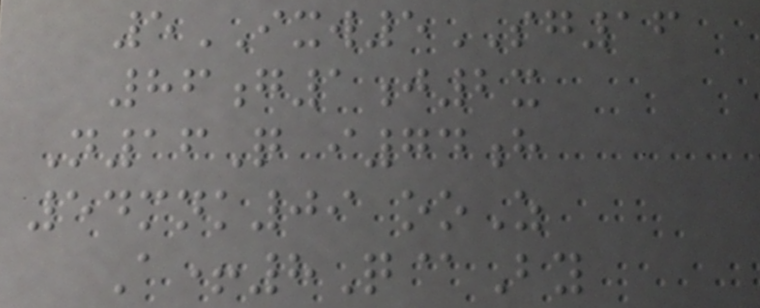5IXW5SG16
86g1j2x
N16Q i74h
54mnk09 ooZ
A+8Q@By
